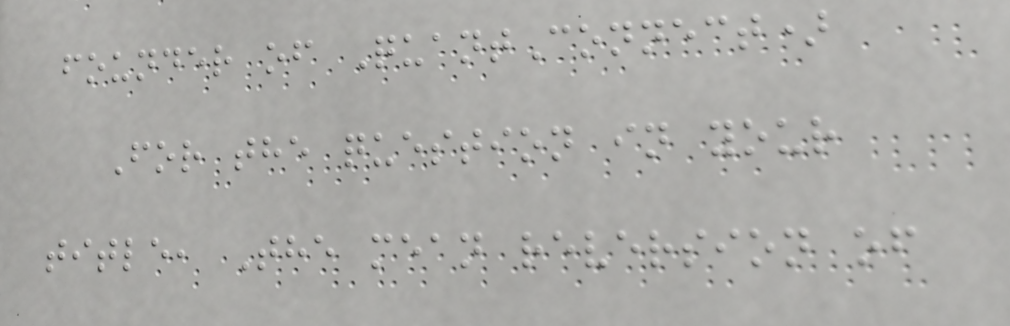founder of QuantConnect)
For the question in your
title, The mean reversion of
